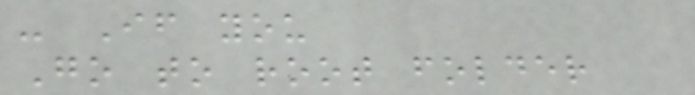- If you
Go to root folder
